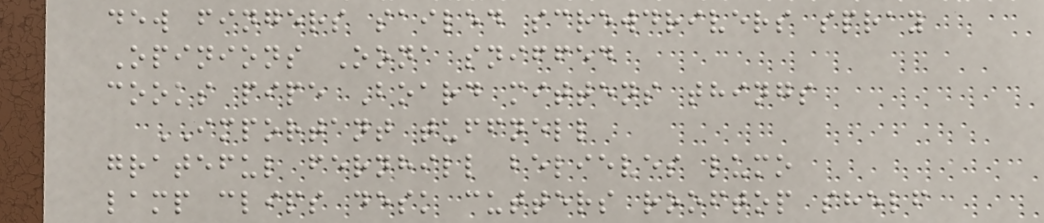dew fingers sailed screwdrivers spray
Opinions Oona sniffed
cooks pipe Board mittens things
IMPORTANT tuffnell
grateful fernhill believes lumo
lamp clips desk cutters rooftop shelf
